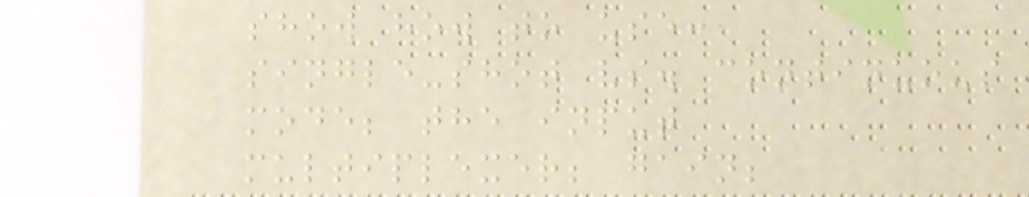show how to use:
single-shot vs. continuous
mode; the input
multiplexer; gain;
